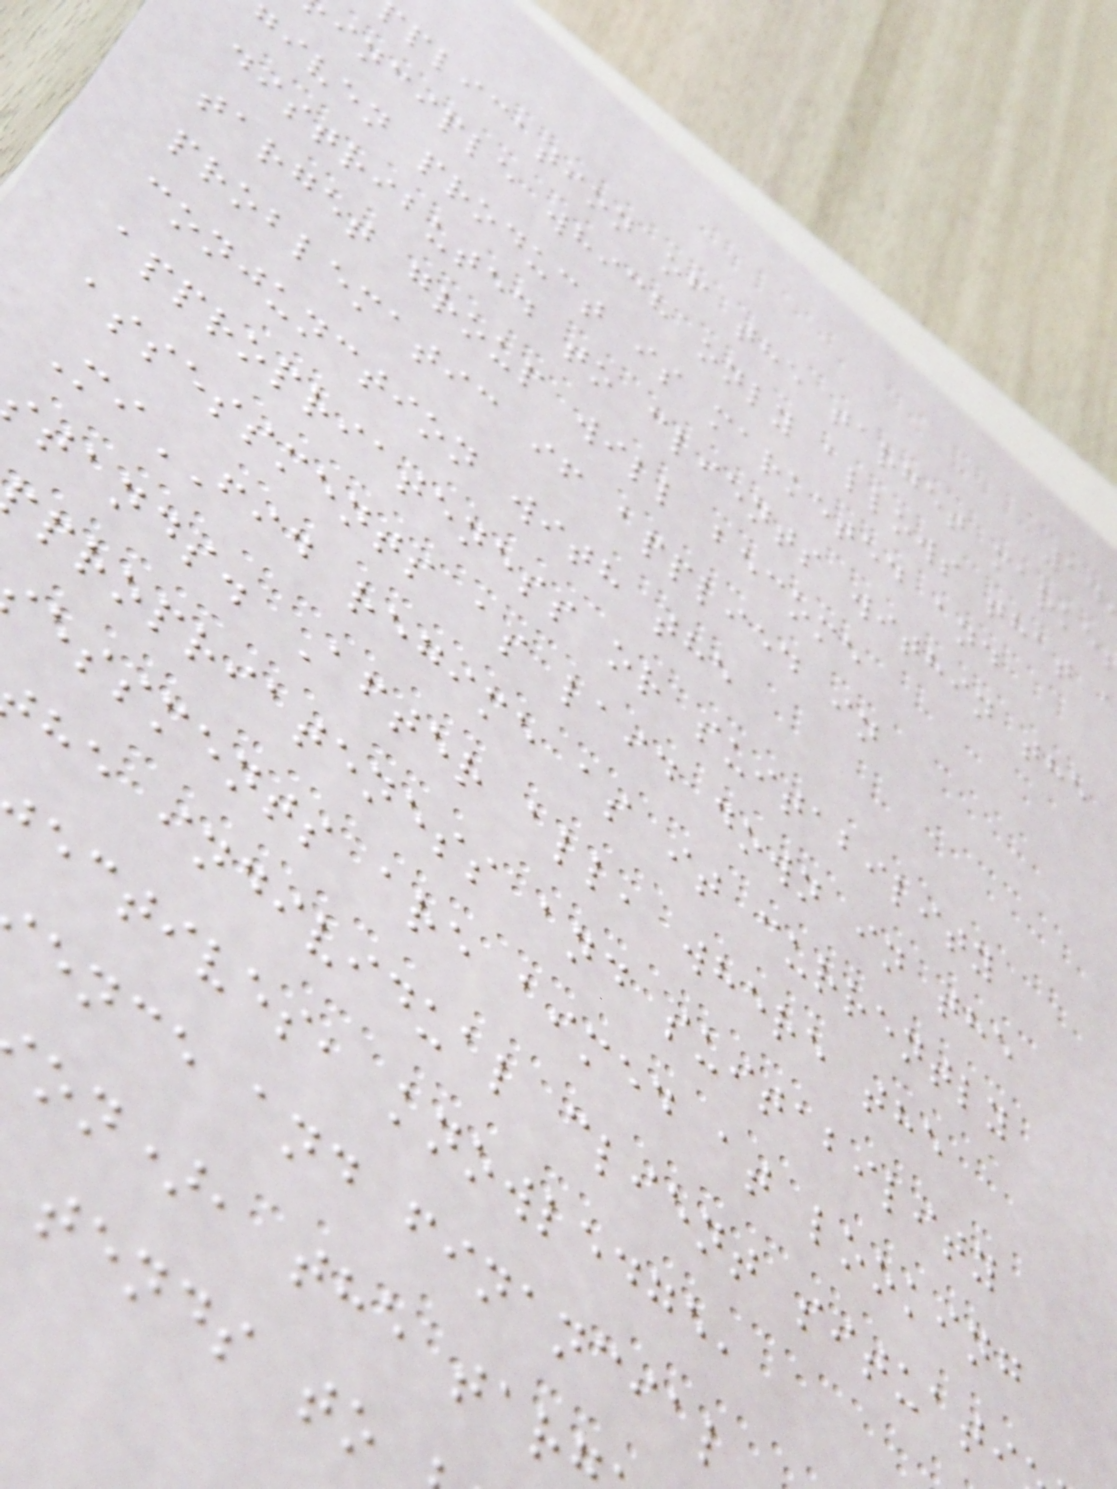plication of the target marke
inciple which only allows that
given product is marketed and
distributed to clients within the
target group will become
problematic if applied in
conjunction with the
appropriateness or suitability
assessments as laid down in the
MiFID regime as it currently
tands. After all, where the
propriateness and suitability
essments are aimed at looking
he individual client situati
ectives, knowledge,
ence and financial
on), the tar
tends to
